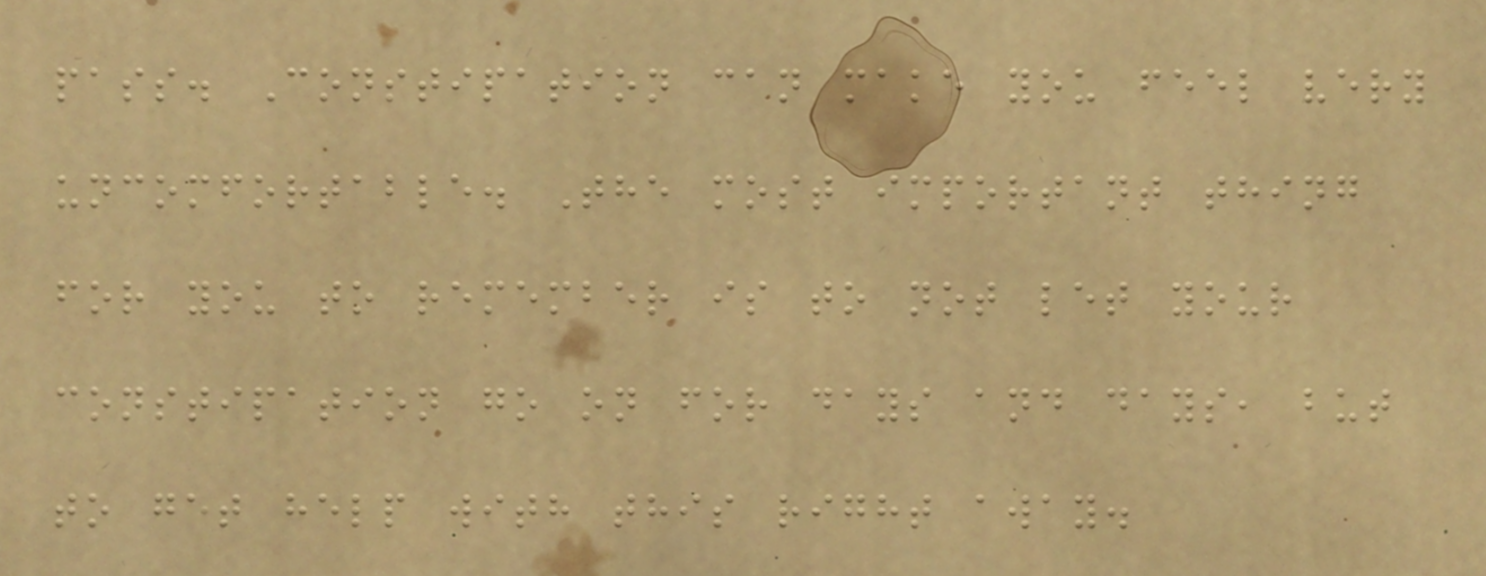pass. Constipation can make you feel very
uncomfortable. The most important thing
for you to remember is to not let your
constipation go on for days and days, but
to get help with this right away.
